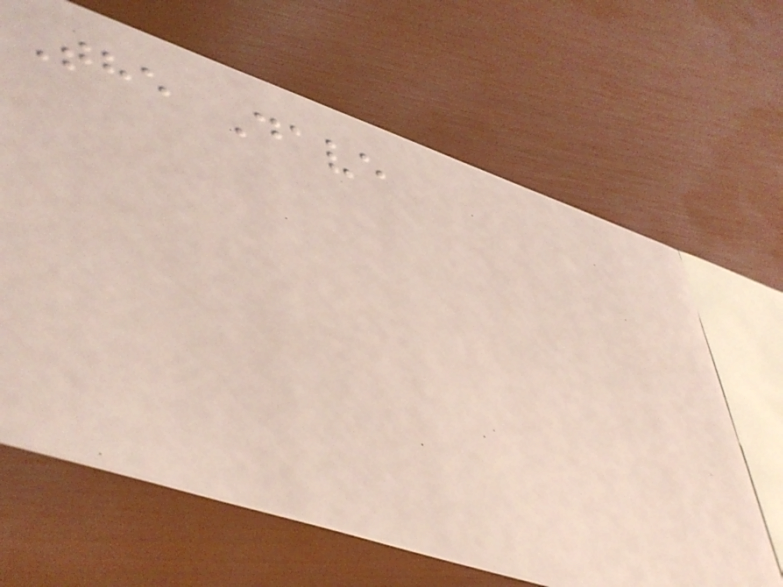The Dave
